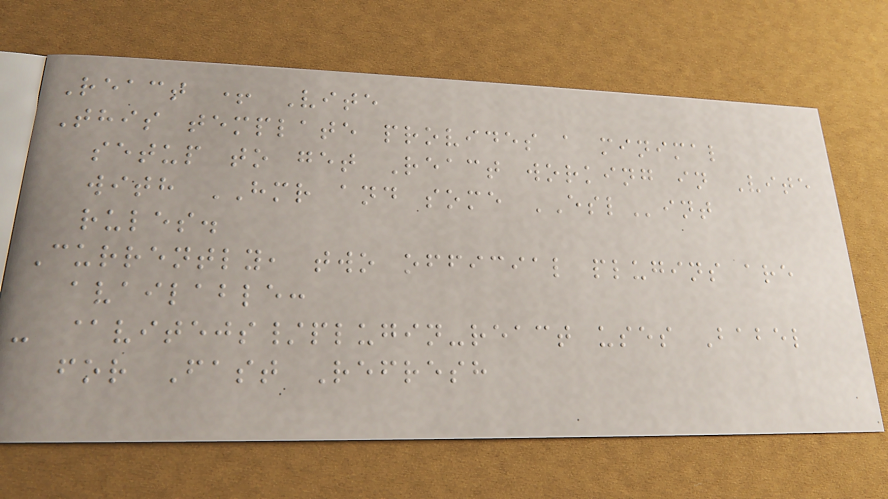React + Vite
This template provides a minimal
setup to get React working in Vite
with HMR and some ESLint
rules.
Currently, two official plugins are
available:
- @vitejs/plugin-react uses Babel
for Fast Refresh
